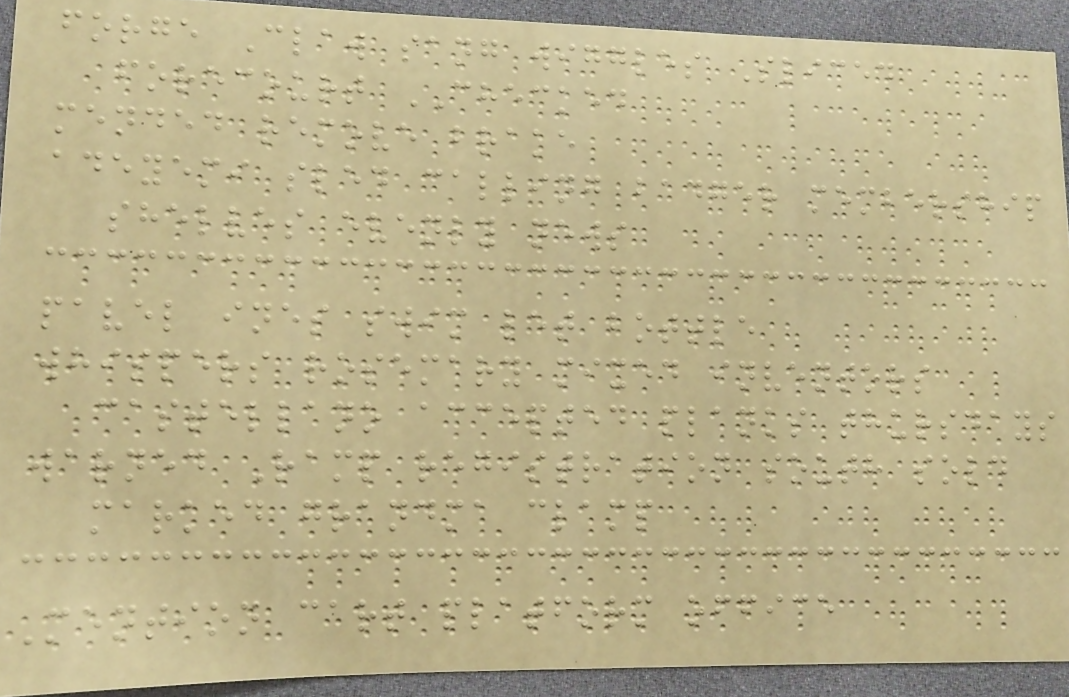forge Claw sang wiggles Sliced
forecourt CHECKED
mended remove brake
adeyemi sled calling badger membership
shelves evenly news
pavel ines swim let bottle
whispers rosemary mixed inventors
castellano accepted planks thursdays
warned Ramp registration south sold
marked grandma clamp
Mention cart platform office
